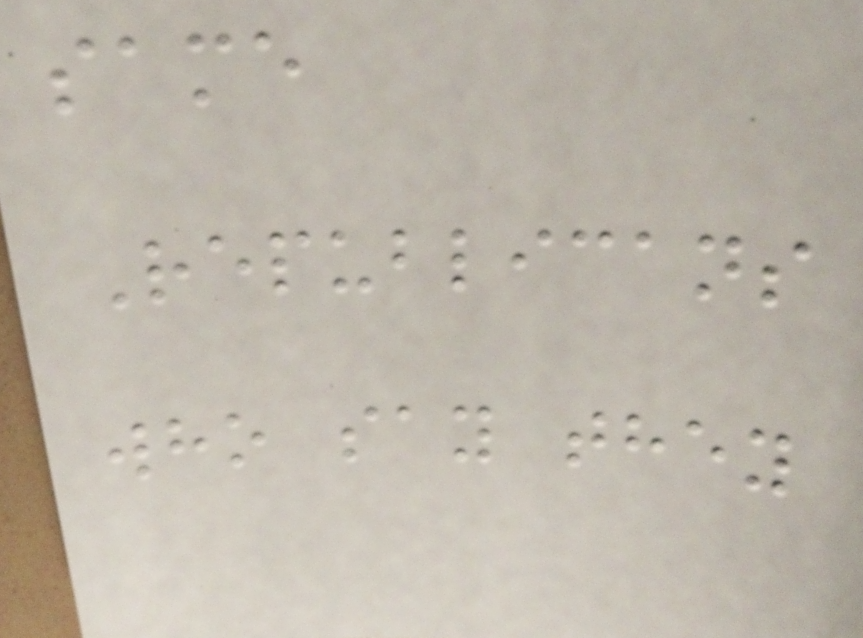same
Republicans
who say they
